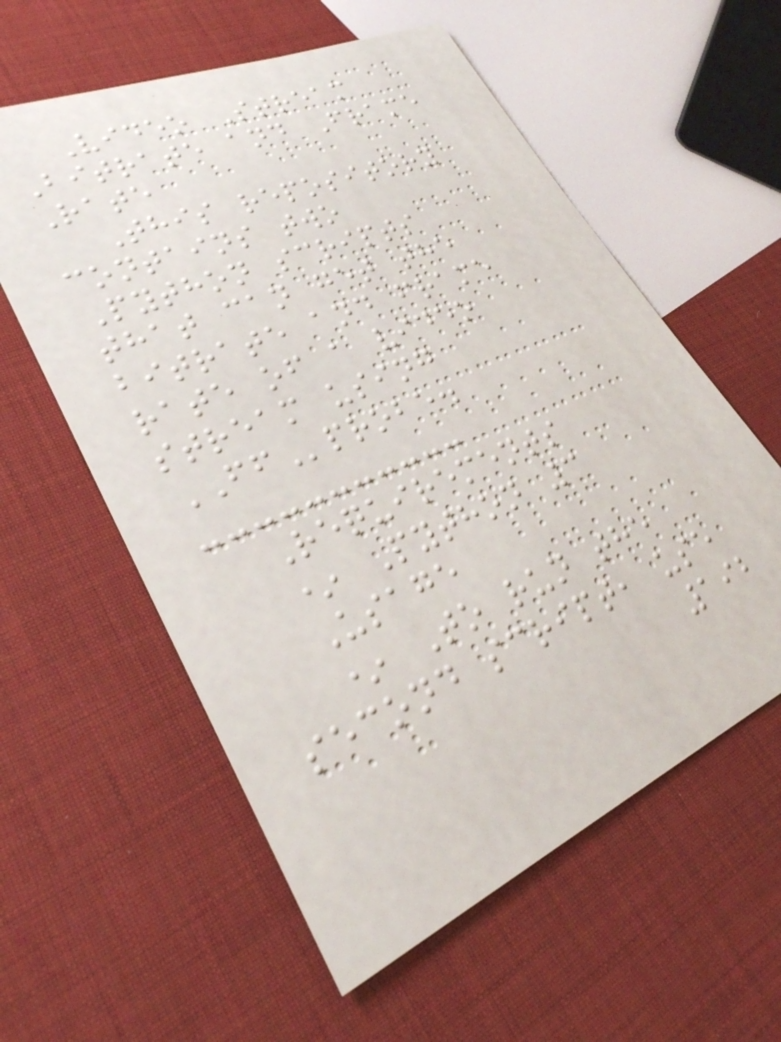Video Stream
Bitrate and Frame
Rate
This repository
contains two
Python scripts
that can get the
bitrate and frame
rate of a video
stream using
FFprobe.
Requirements
* Python 3
Usage
* To run the
second script, use
192
